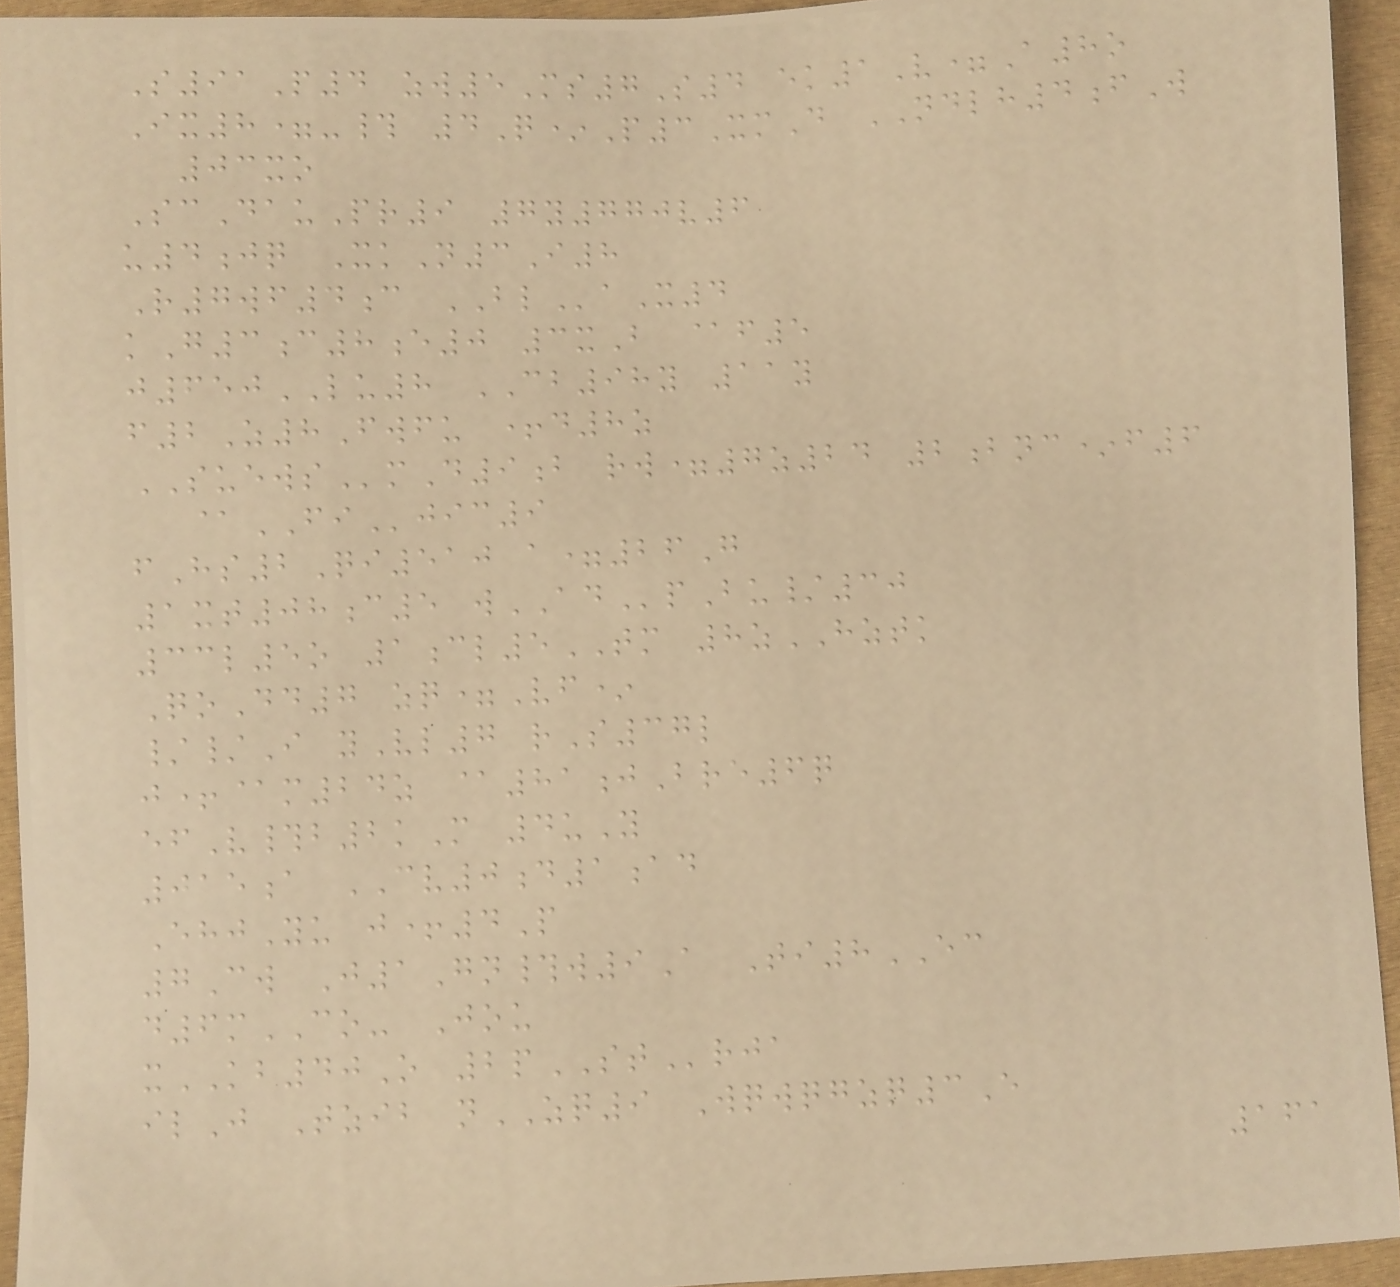S91P4 zw5Ms7S4 ek1V=A8o
Ix8=-# 4Q*P3XmD NDLH4fW
03xo
ScDauPr9 7y770v6
u4jq XkN3I8
R7wf4c BLaX4
kG3c8e0 3xB @f5
j650LU8 CB98y 11y
f2Z8Fwfu +d8z
SUEWSmD9b rw=7z24 2bnc*f6
@FIjic9
fHs2Qi510 a=26G
1xt08c5 wADpBu/30
33l5o 1cl5TM 8zHZTK
QoDd7 zq=Vf*
//I yVl7 rS37l
j+@m24z @81jBre6q
efV#b2kM 4uY
015a CV0d1ad
EhjYu j+4P
7Cw J1Gn#w9A Ti8EC
d6mCO- Jou
xKB40O 2pSTrja
ilJ Tzib nZQ9 Wqwqgzq3E
161
